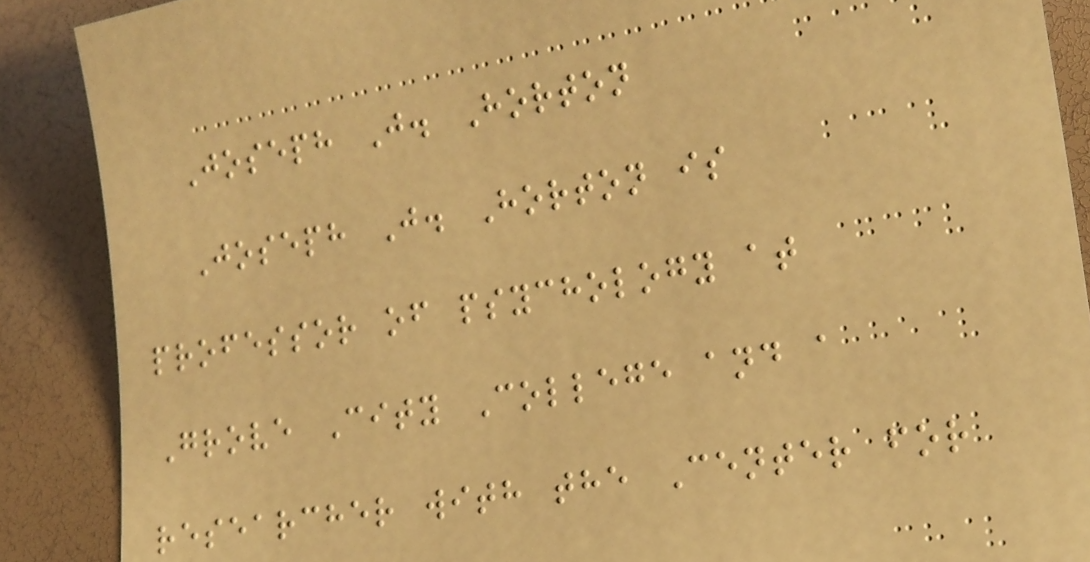Joseph J. Horton
Joseph J. Horton is
professor of psychology at
Grove City College and a
researcher with the Center for
